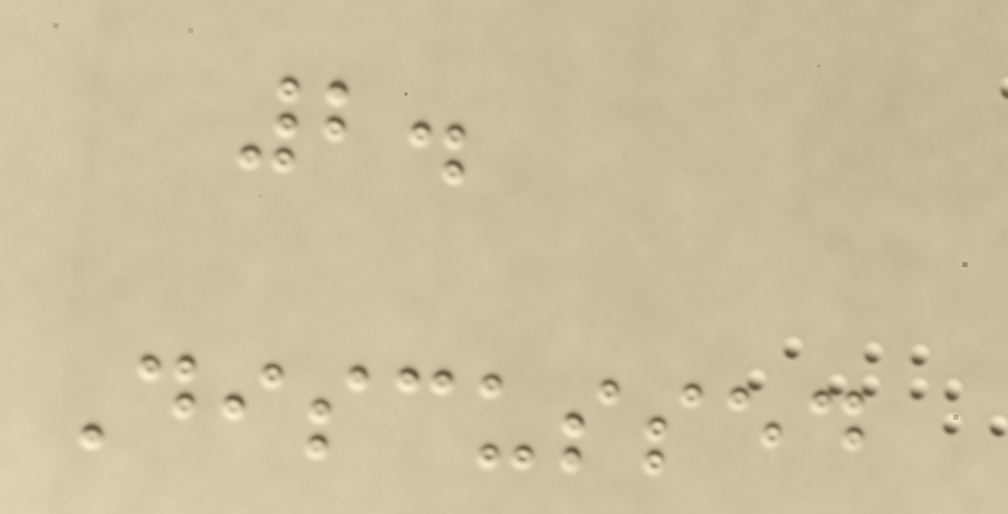2.
Discussed
